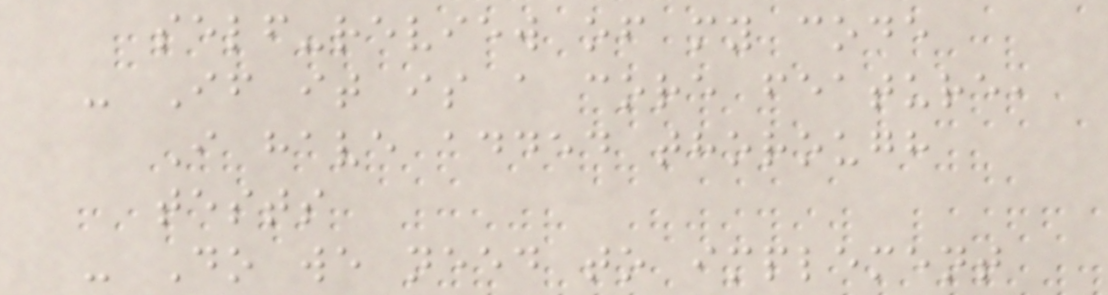self-review of my code
- If it is a core feature,
I have added thorough
tests
- Do we need to implement
